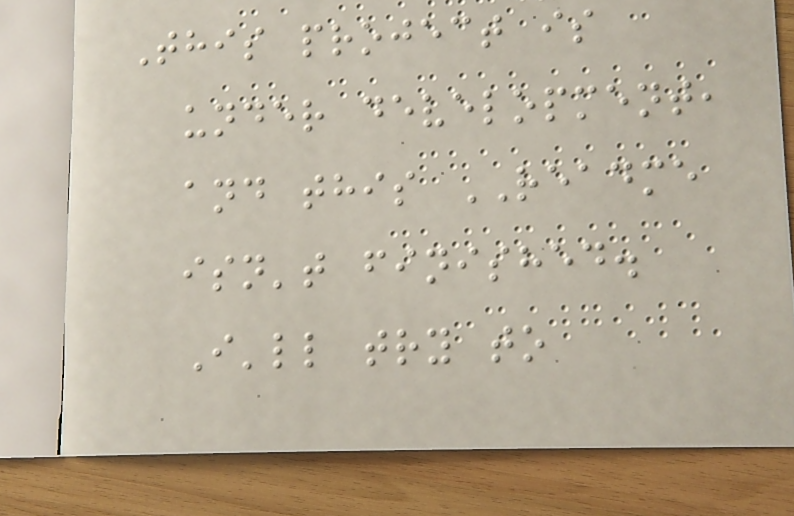This project is
under development,
and this README
isn't finished.
I'll try to
